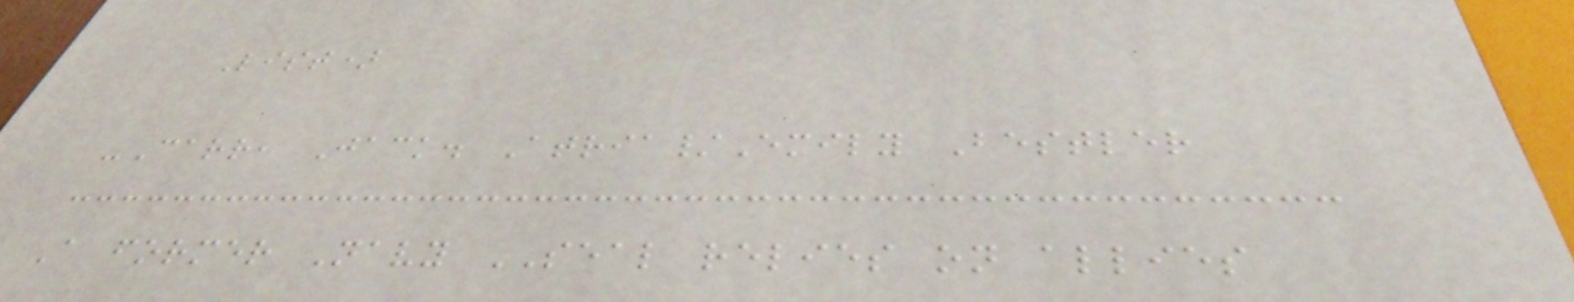List)
-Carr, Jack. Atria/Emily Bestler
A former Navy SEAL relies on allies
